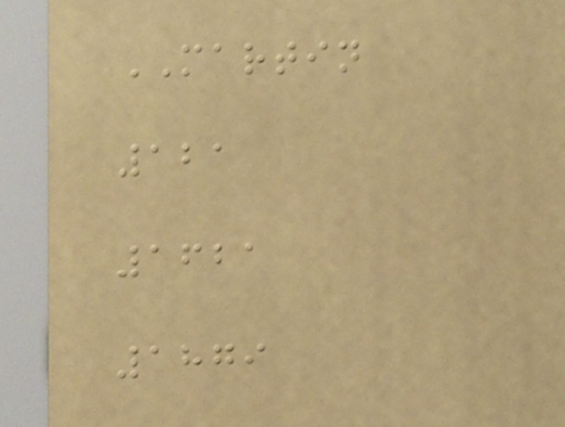MARTIN
121
1621
1879
